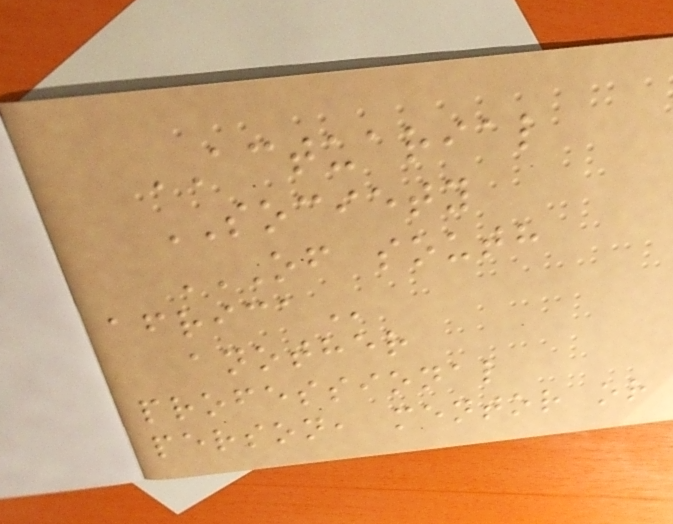ACTUARIAL
SOCIETY
OF SOUTH
AFRICA
another
professional
person, mentor or
